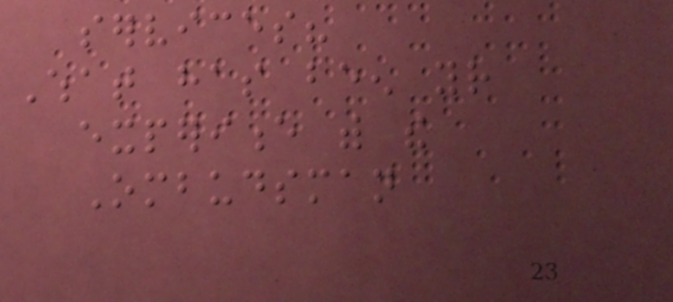services?
What has been your
experience with the
Ombudsman
